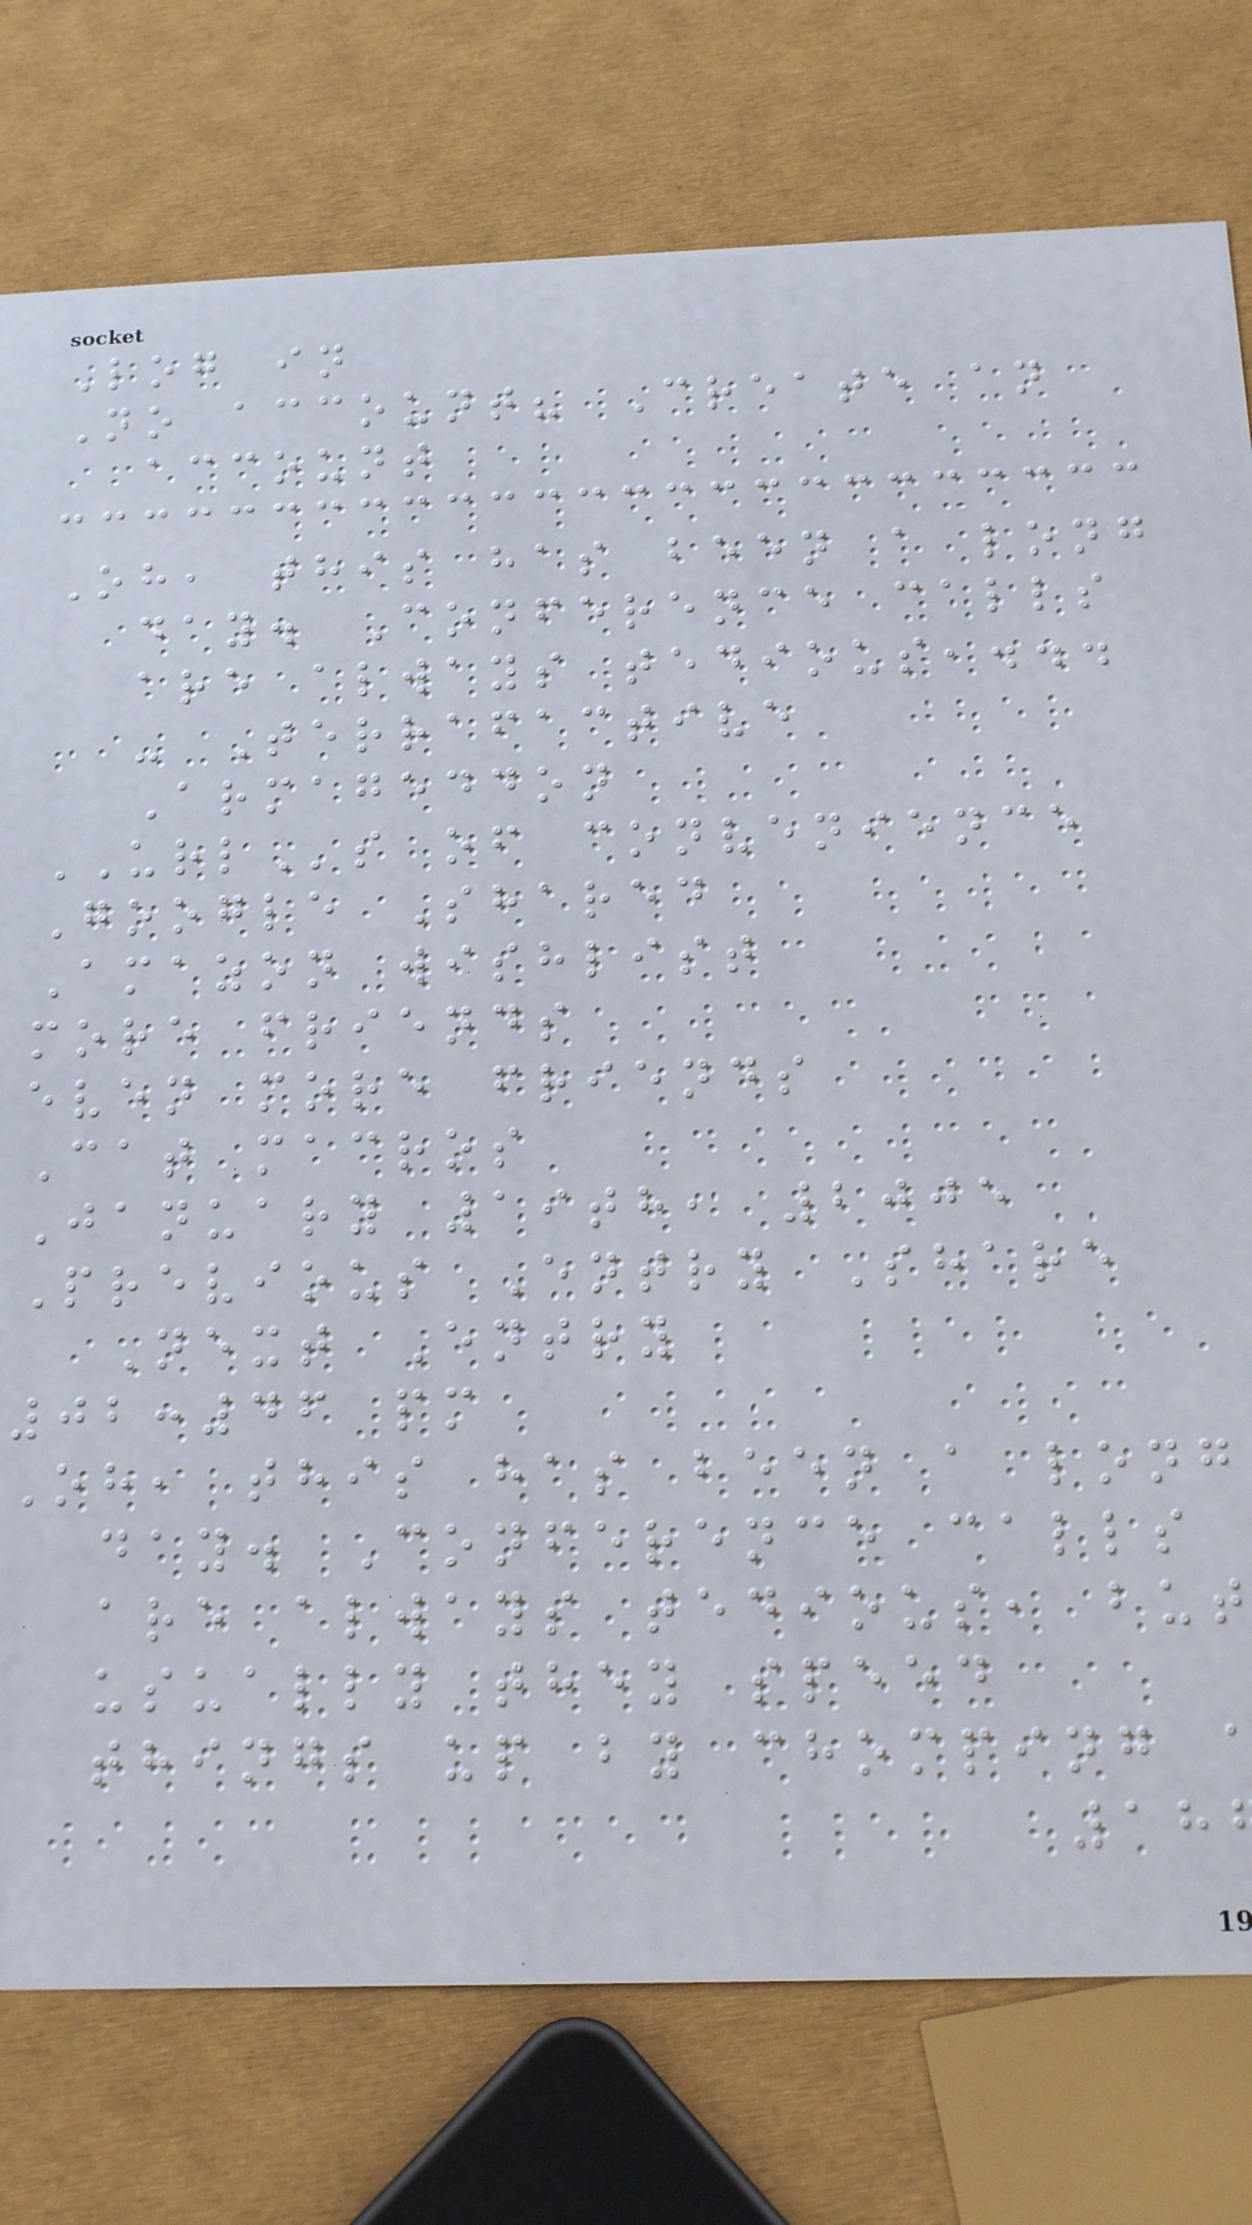Log in
No account? Create an
account
Oh, this has been a long
day. Conference calls
are always tedious,...
- Terrafactive
Armageddon
URLs of convenience
Google Shared
Amazon wishlist
more friends
even more friends
Cat macros
January 19th, 2005
Previous Entry Share
Next Entry
02:46 pm
Oh, this has been a long
day. Conference calls
are always tedious, but
usually they speed
things up by chomping
